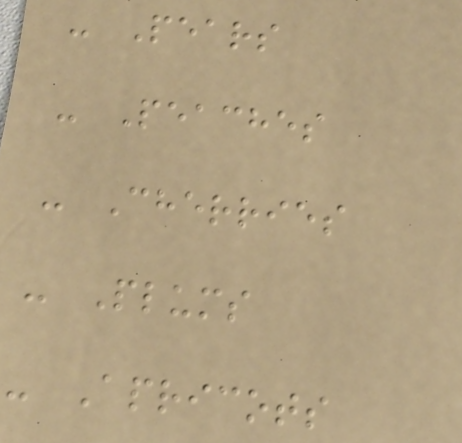- Pears
- Peaches
- Cherries
- Plums
- Apricots
